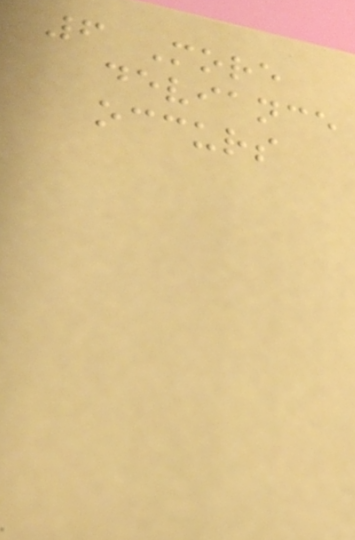6 More
deviance
occurs
